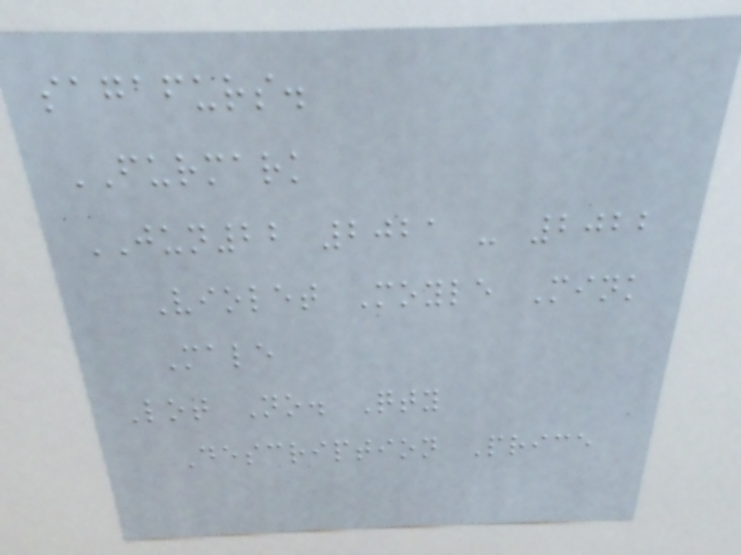sagafurs.
FURMARK
JUN22 2021 - 2022
Violet Moyle Mink
Male
Lot No. Qty
Description Price
